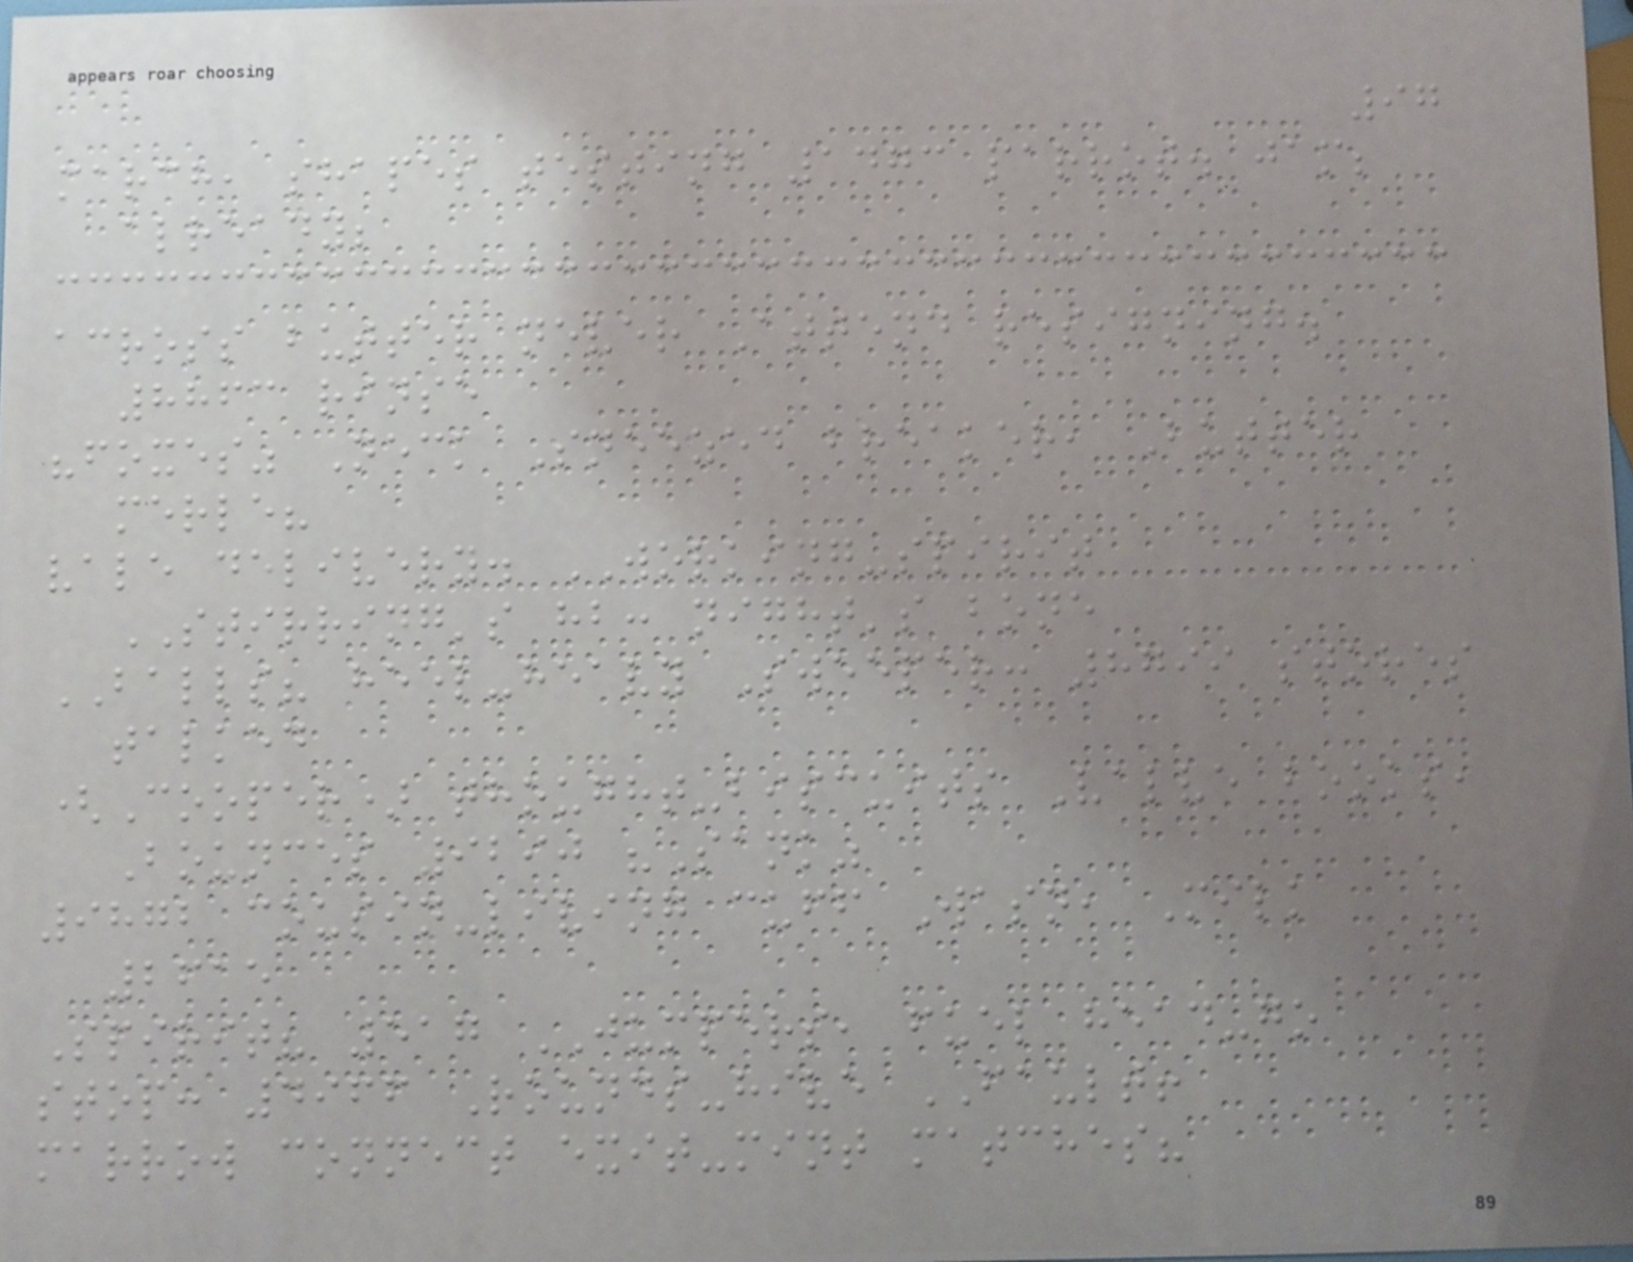97
march, shapes testing 1473 parrot. jam;
already;
across butter never Attend resigning.
8863 rinse
"foxes" Neck Sneezed breaker, Butter
merle?
vale delivery. WORKING-spirit
STIRRING's hb: night's bone
BALLS? heel-heavy Sweeper: 8799 stores
talked
(Cooper) thought-biscuits Valve books,
Bounces 9290 "Sank"
9872 cousin-living cuff Wasn, Milk
2615
Spirit? 517 JUMPERS, fuel head-go
stop: 4966 Rounds-hive FAULT!
marrow connect exit-mint matches?
